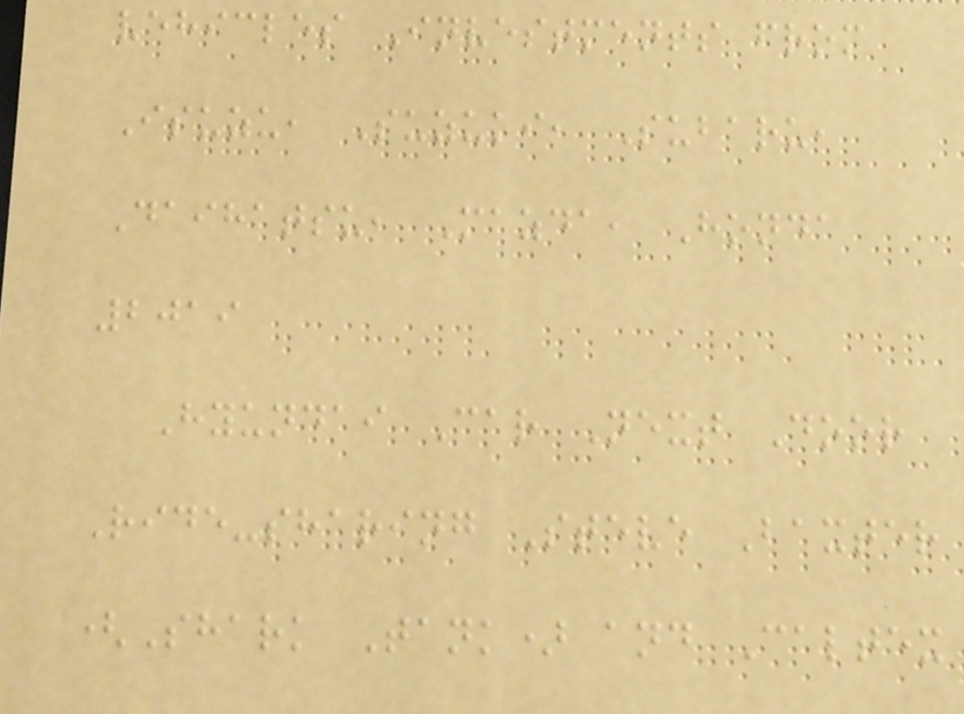vehicles Investments from
Isuzu, Suzuki, Subaru,
Daihatsu, Mazda, Honda
2019
Hyundai Car Next Door
Ride-sharing Steve Baxter
(Shark Tank) and Caltex
